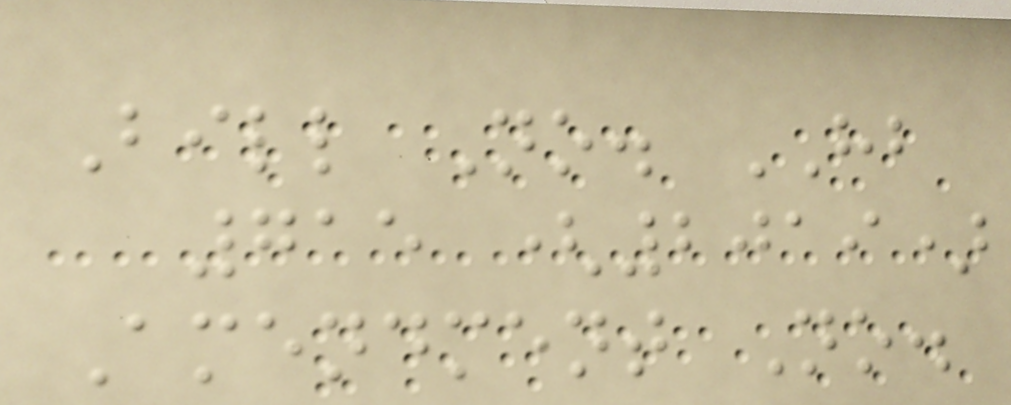Bill No. HB
715 (2019)
Amendment No.
